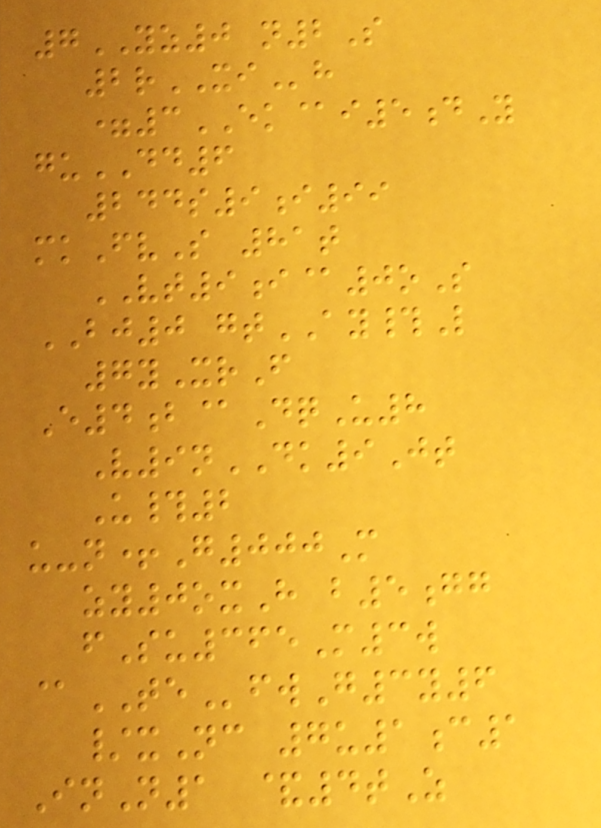7YZ0 n2S
2rXIh
=3EK@i5dY
guDD6
244s9i99
mkFvS 81t
VT9i@0oS
BJ0 gtAY#L
7yXrF
E4b@DqU8
V9nDK9Jt
U#2
u-n+G000M
zy0oxH b5gg
fSu365M3w
@TEfwG3y6
/xNc 7u1c1
InN1 &4tZ
